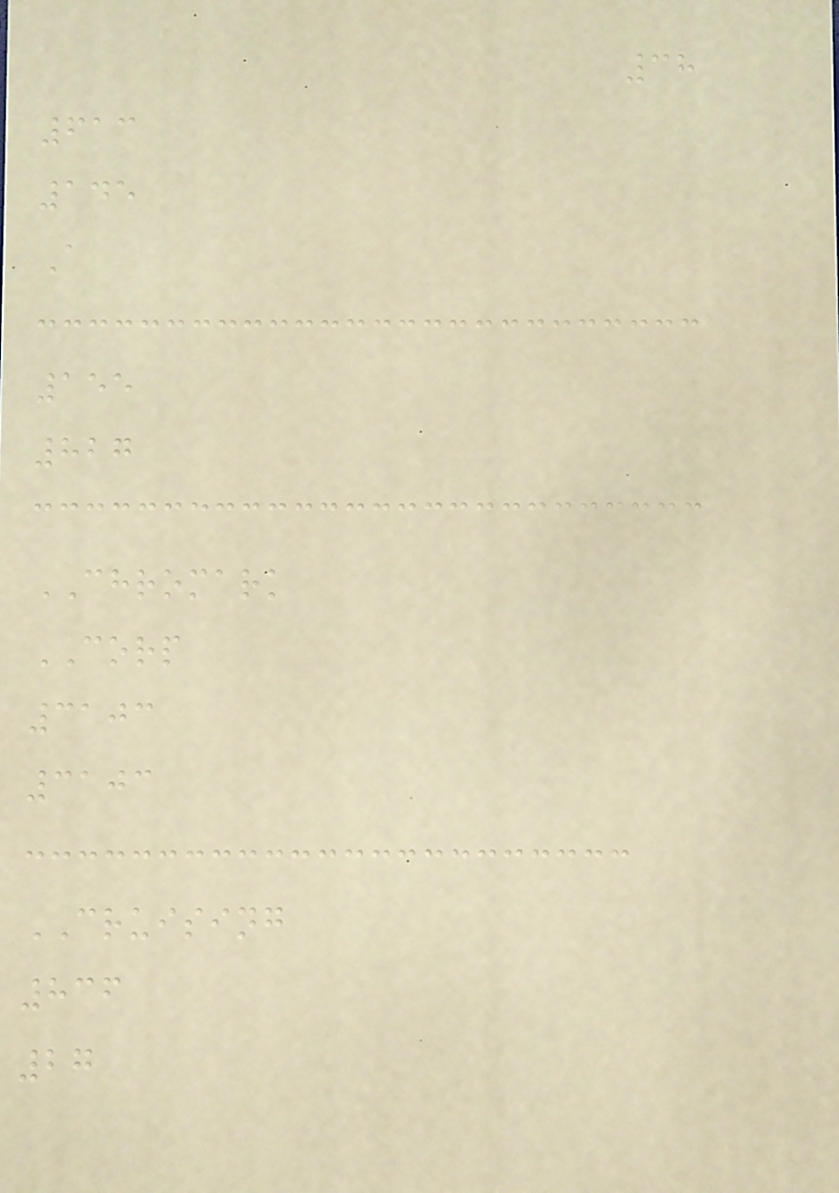38
613
145
A
155
827
CHROMARK
CORP
3103
3103
CRUISING
836
27
